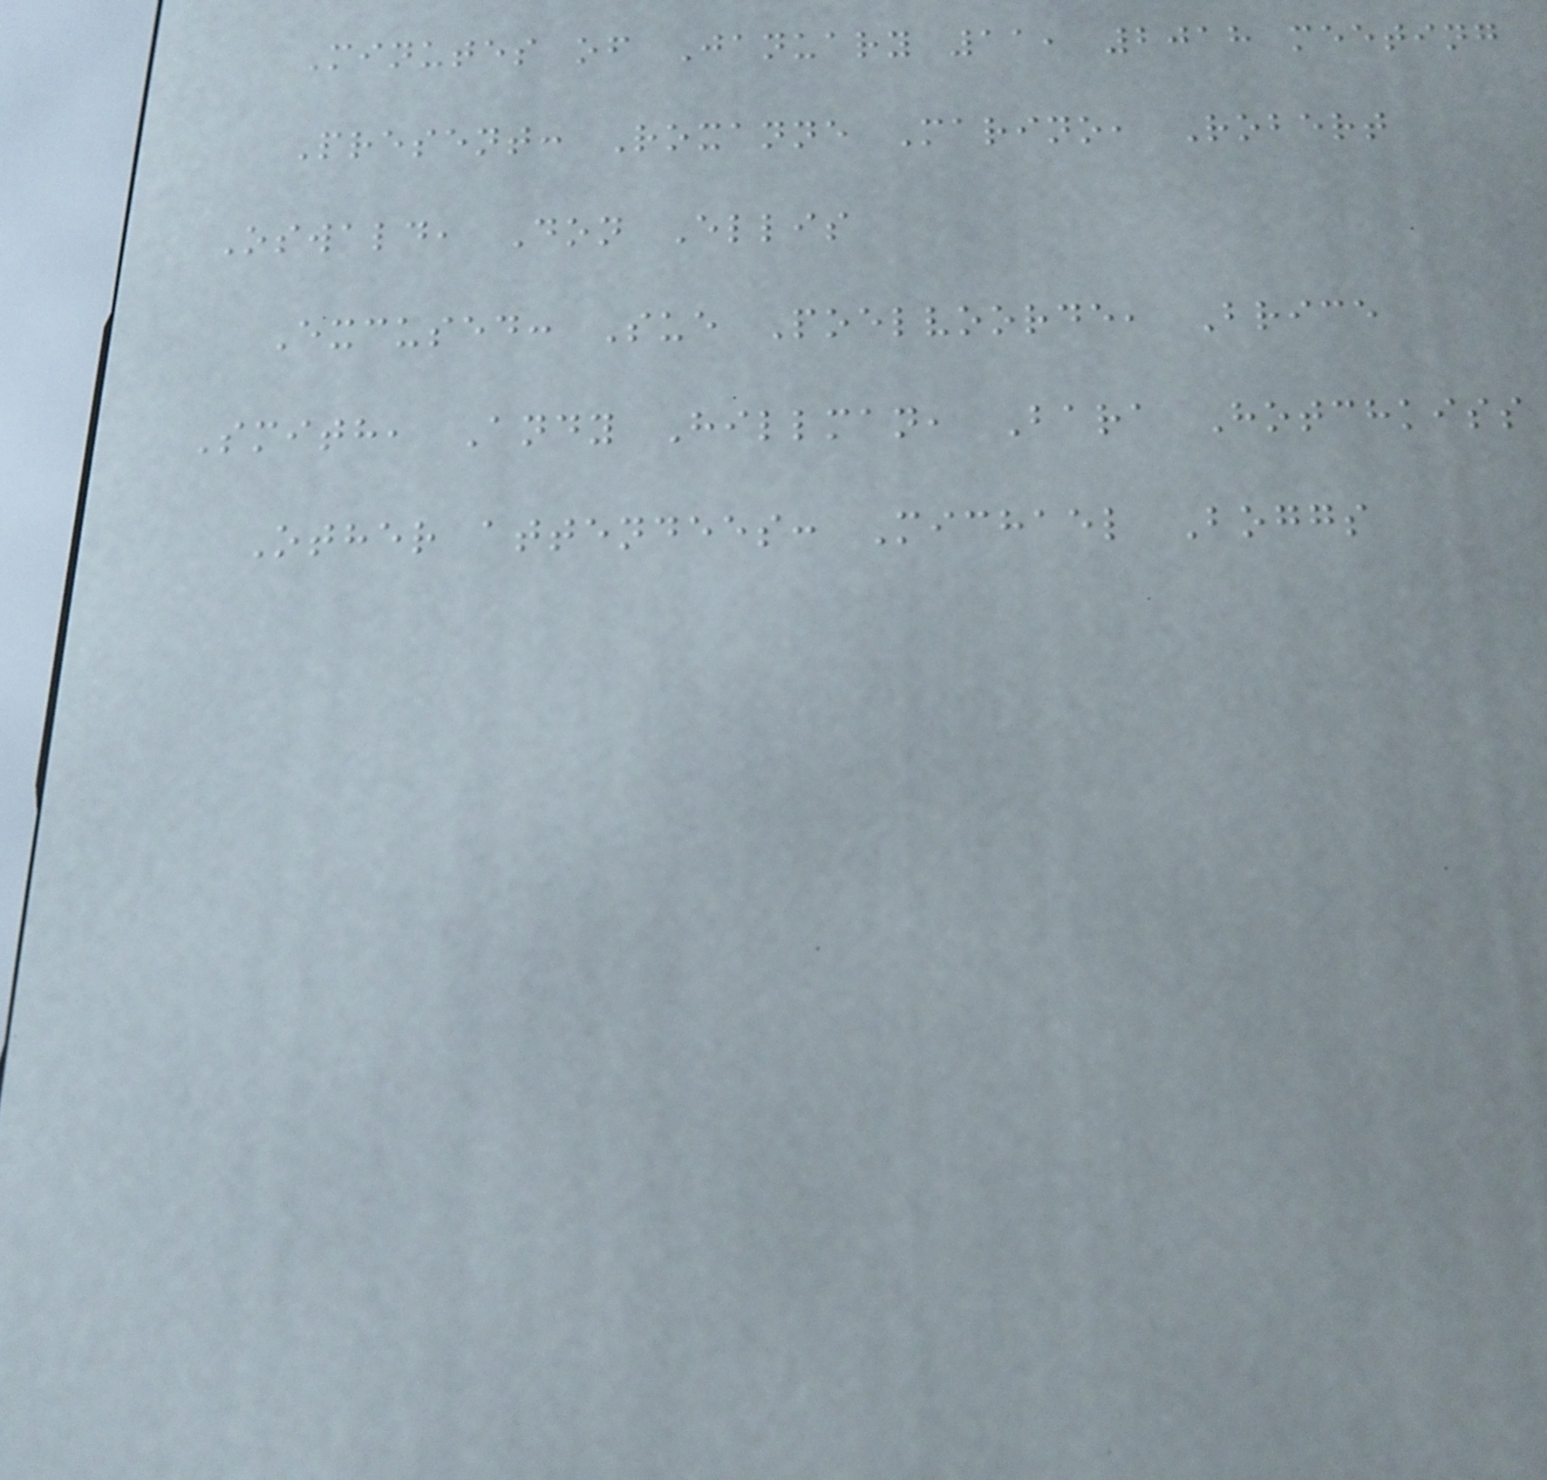Minutes of January 11, 2018 meeting
Present: Roxanne Marino, Robert
Oswald, Don Ellis
Excused: Sue Poelvoorde, Brice
Smith, Andy Hillman, Bara Hotchkiss
Other attendees: Michael Boggs
